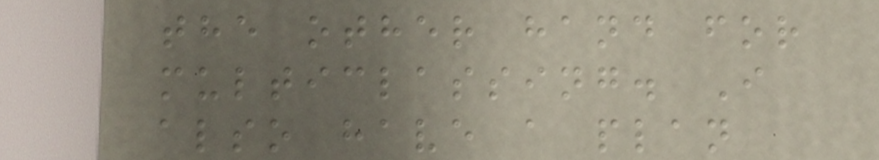the other hand for
multiclassing. I
also have a plan
